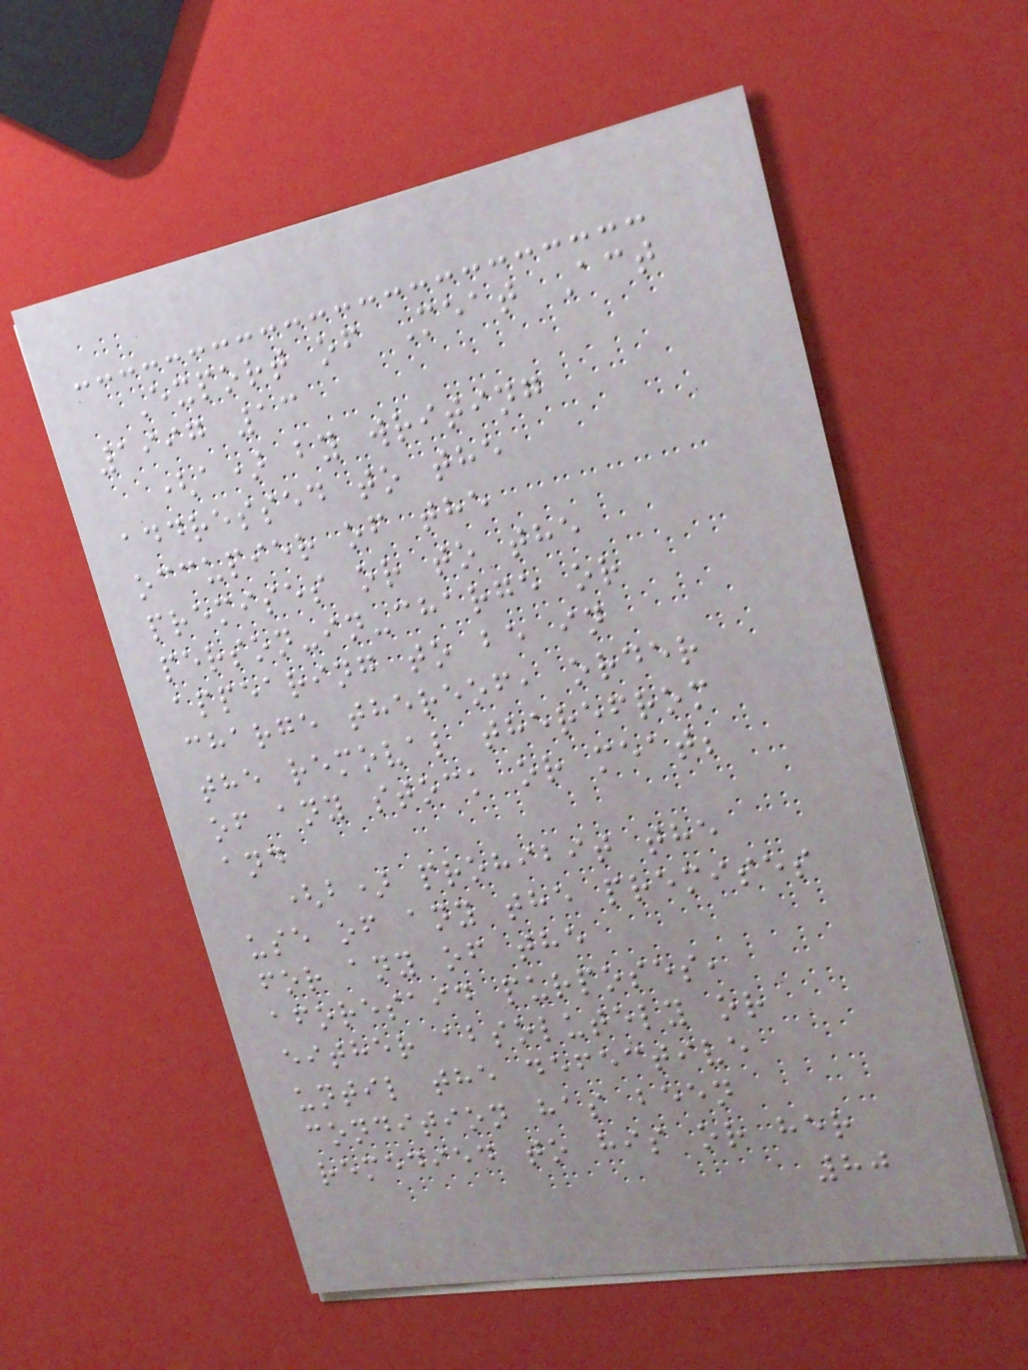Export of Meat Act
1997 13
(a) by writing
addressed to the
occupier of the
premises or to the
person-in-charge or
appearing to be in
charge thereof, order
the removal therefrom
of any stock or meat;
and
(b) prohibit the
use of any the premises
for any of the
aforesaid purposes,
either absolutely or
until the defective
condition has been
remedied to his or her
80
